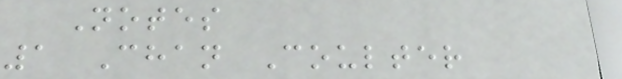Notes
1 Chan Coulter
